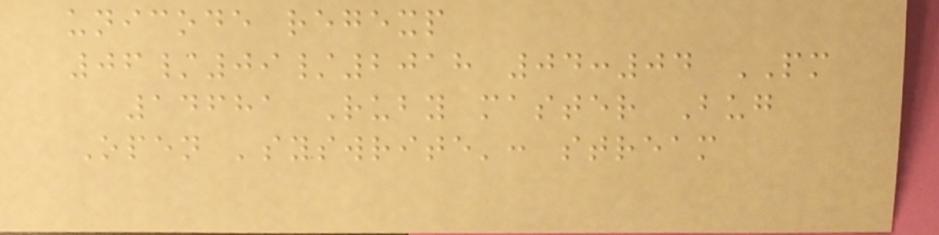unicode regexp
06/09/2018 04:04 PM
14681 Ruby master Bug
Open 'syswrite': stream
